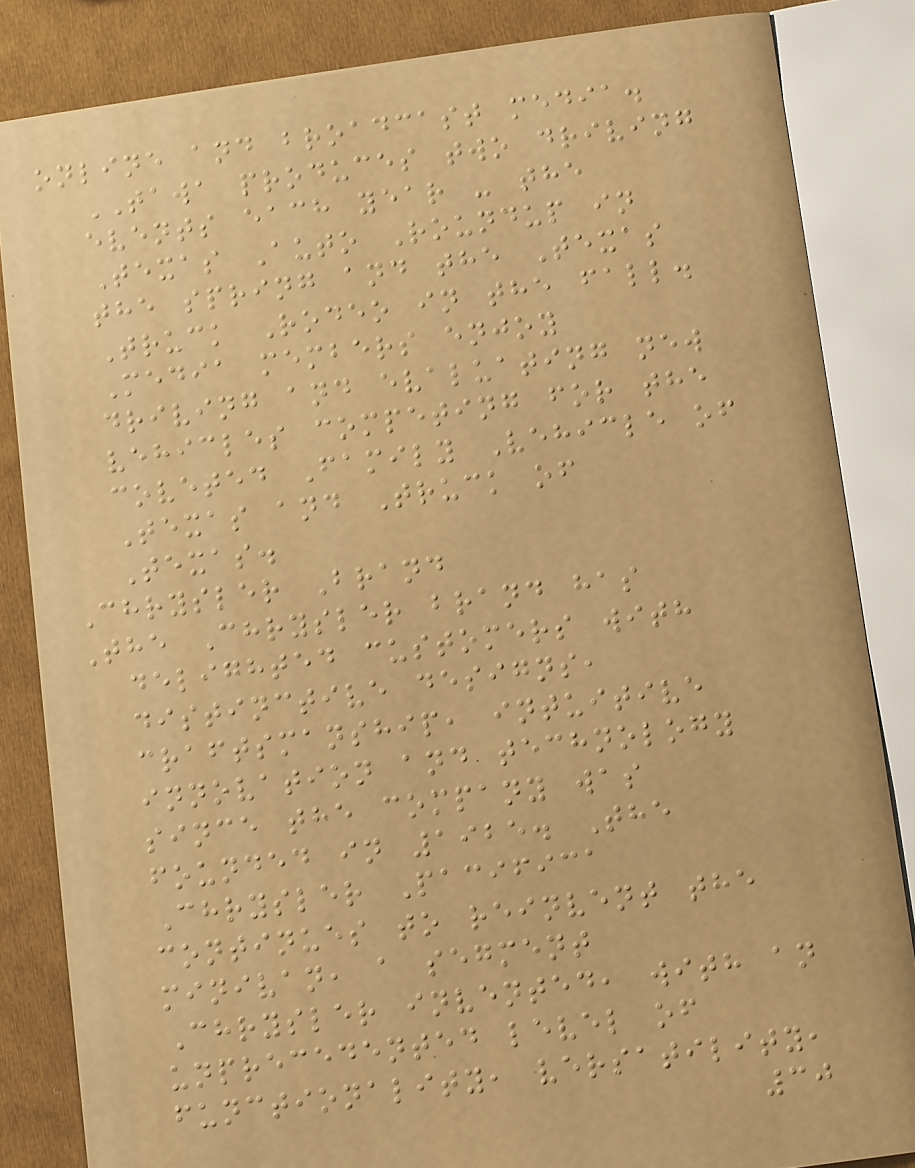online and broadcast media.
TAWA produces two driving
events each year - the
Texas Auto Roundup in
the spring and the Texas
Truck Rodeo in the fall.
Media members enjoy
driving and evaluating new
vehicles competing for the
coveted Family Vehicle of
Texas and Truck of
Texas.
Chrysler Brand
The Chrysler brand has
delighted customers with
distinctive designs,
craftsmanship, intuitive
innovation and technology
since the company was
founded in 1925. The
Chrysler Pacifica
continues to reinvent the
minivan, a segment
Chrysler invented, with an
unprecedented level of
functionality, versatility,
30
